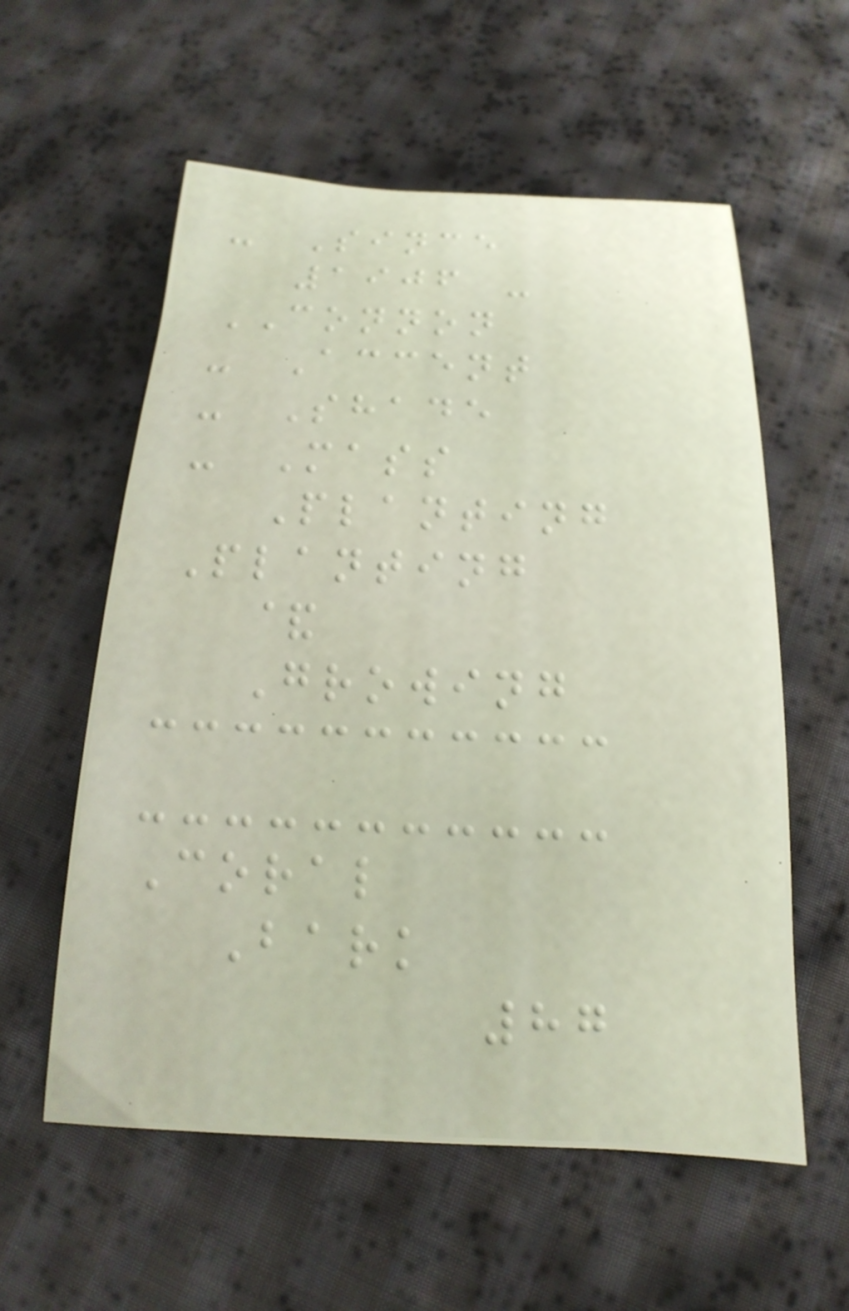- Since
1906 -
CONNON
- Accent
- Shade
- Mass
Planting
Planting
&
Growing
Coral
Bark
87
